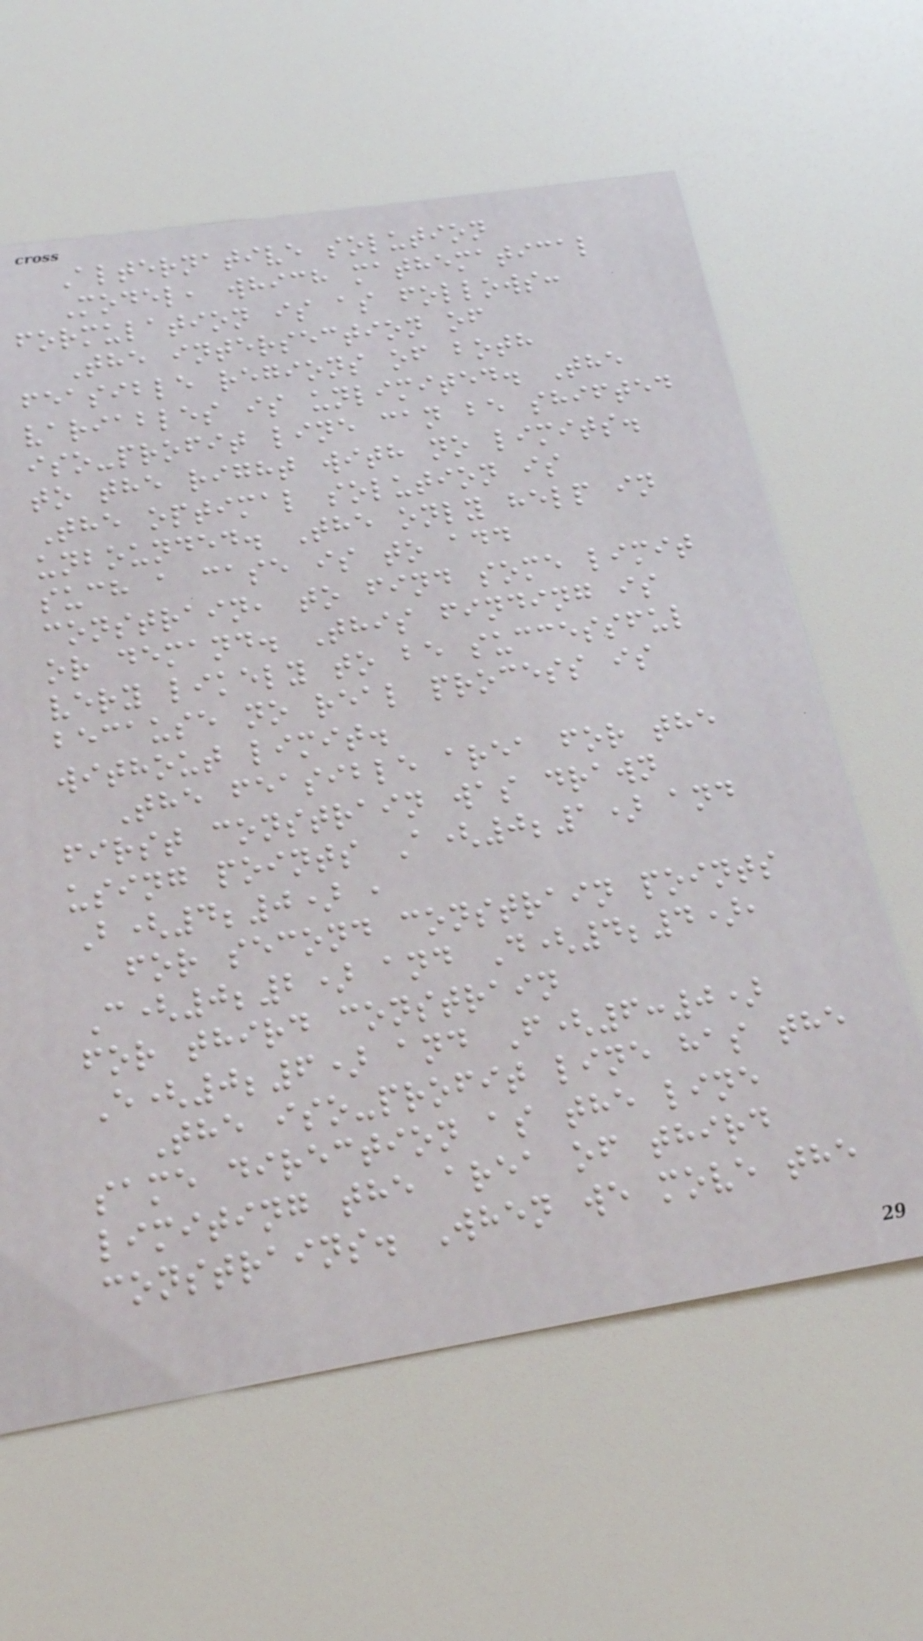Alternative solution
Model, which mathematical
formulation is as follows:
The intersection of
feasible regions of both
variables is unlimited. The
iso-profit line can be shifted
to the right with no limits.
The optimal solution is
unbounded. The only help in
such a case is to add
constrain, to find some limit
or demand. This finding is
very likely to be successful
because no real process is
without limit.
The feasible area for the
first constrain was drawn
using points A(0;1) and
B(4;0) ,
for second constrain points
C(0;2) and D(4;4),
for third constrain
E(0;6) and F(6:0)
The iso-profit line has the
same direction as the line
limiting the area of third
constrains. When we move the
